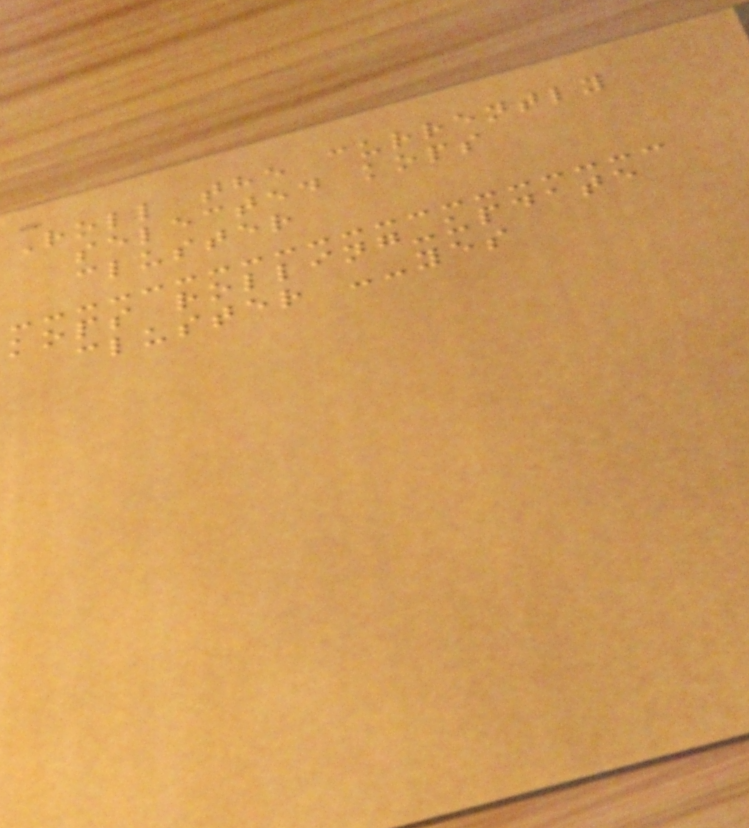Roll the currently
selected kops
cluster
kops rolling-update
cluster --yes
